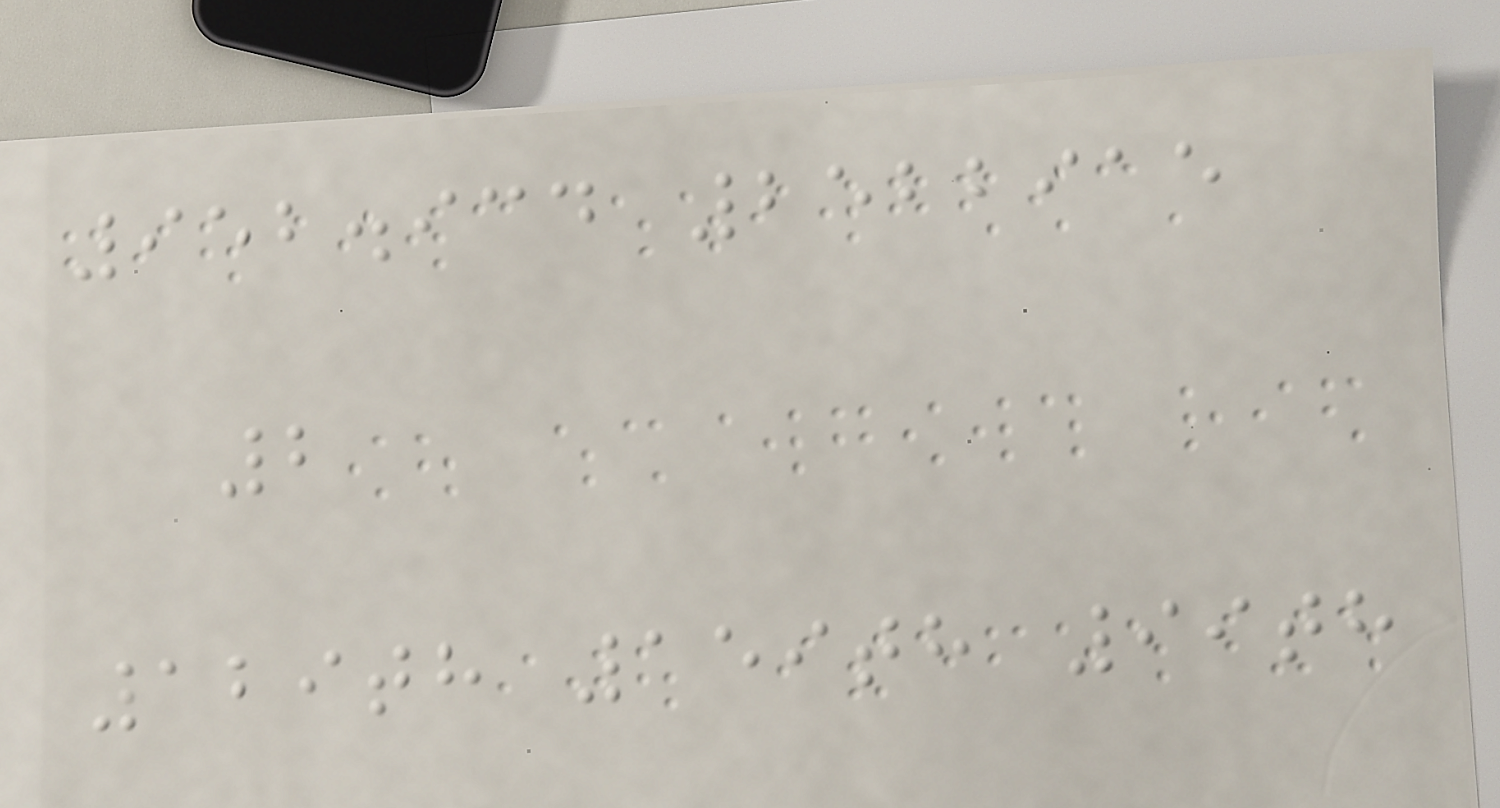952.934 2522915
2
129th 159th 99th
